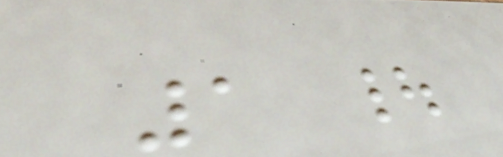1 |
